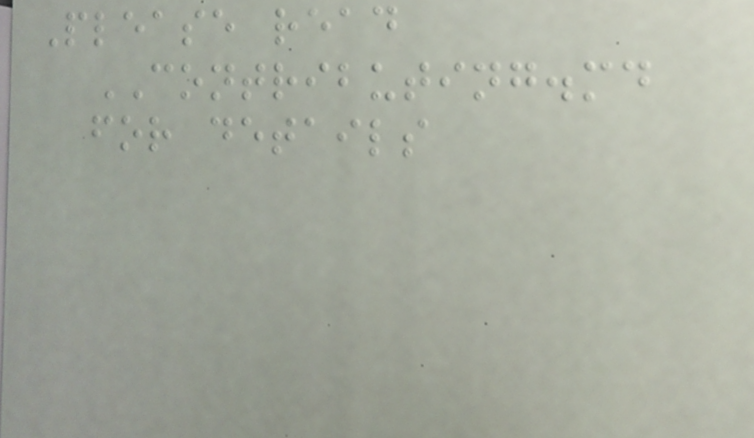Please read
CONTRIBUTING.md
for details
